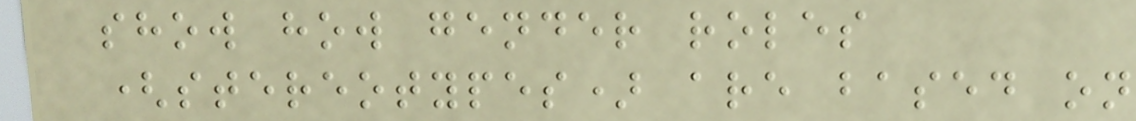show how gender roles
(stereotypes) are based on
